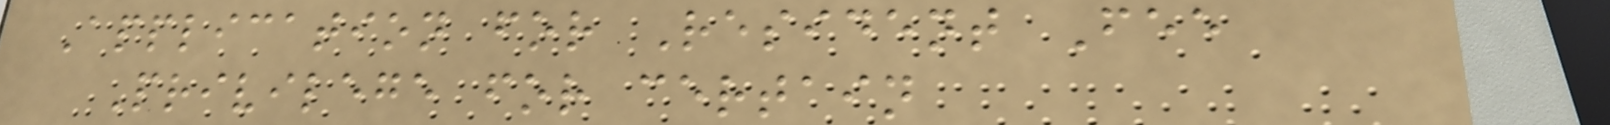Application for Resident Fee
Privilege for certain
